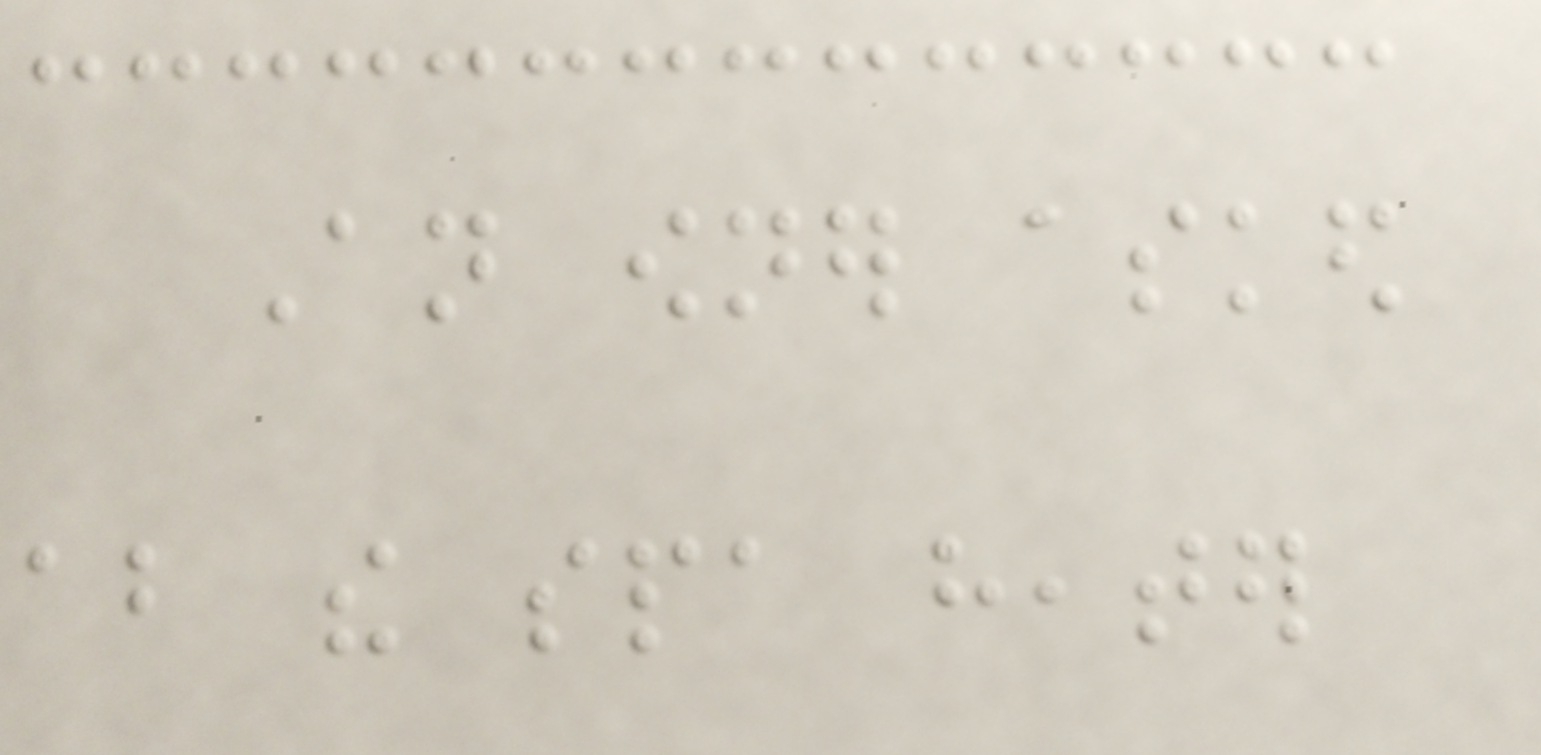An owner asked
about the spa heater
